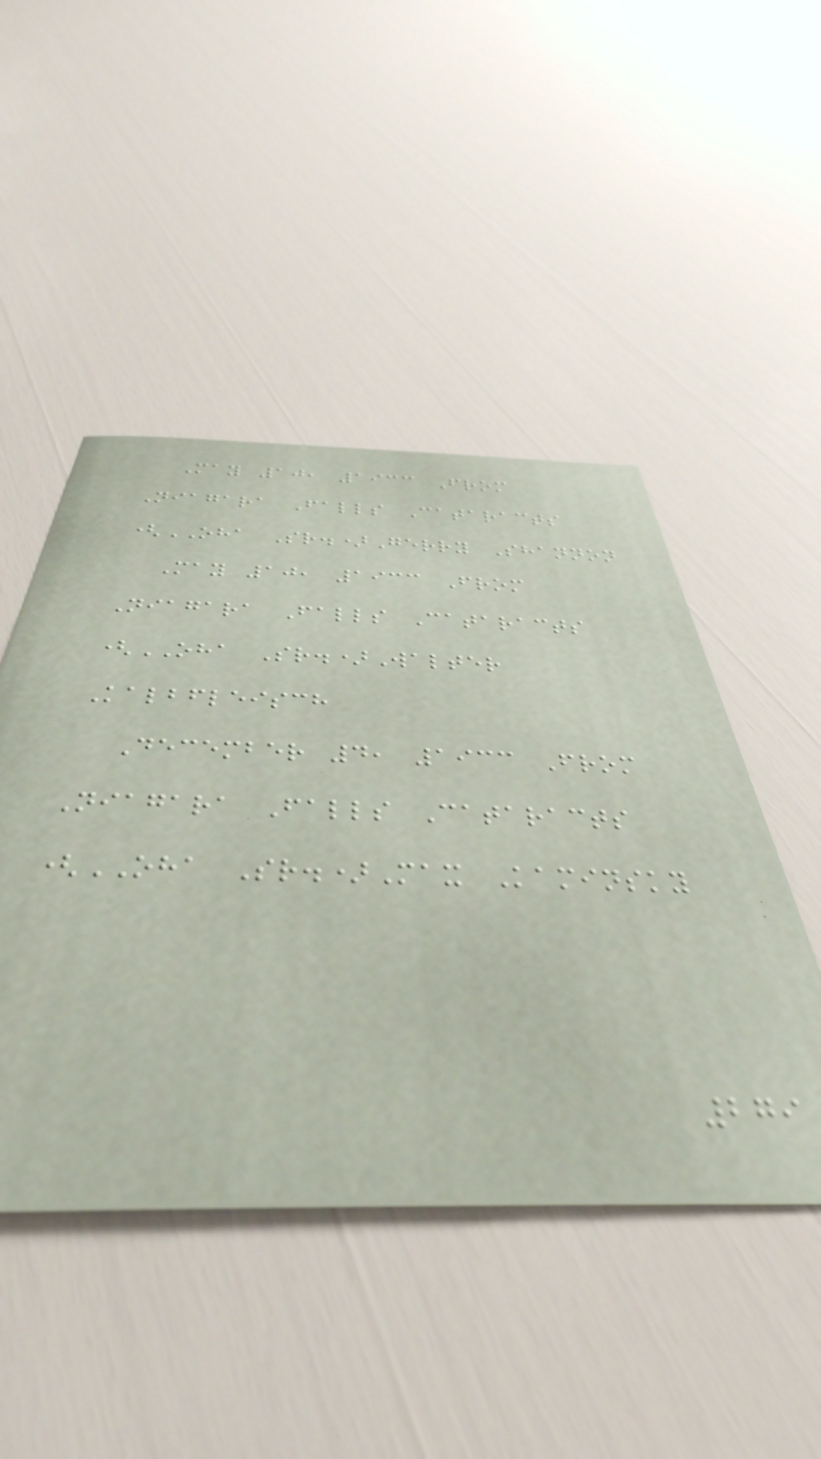May 10, 1933 From
Niagara Falls Cataracts
(OHA Sr.)Gerry Shannon
May 10, 1933 From
Niagara Falls Cataracts
(OHA Sr.)Walter
Kalbfleisch
December 4, 1933 From
Niagara Falls Cataracts
(OHA Sr.)Max Kaminsky
279
